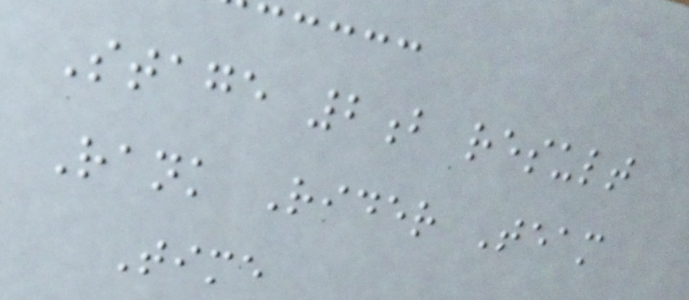Stage 2b result
Rank Rider Team
Time
